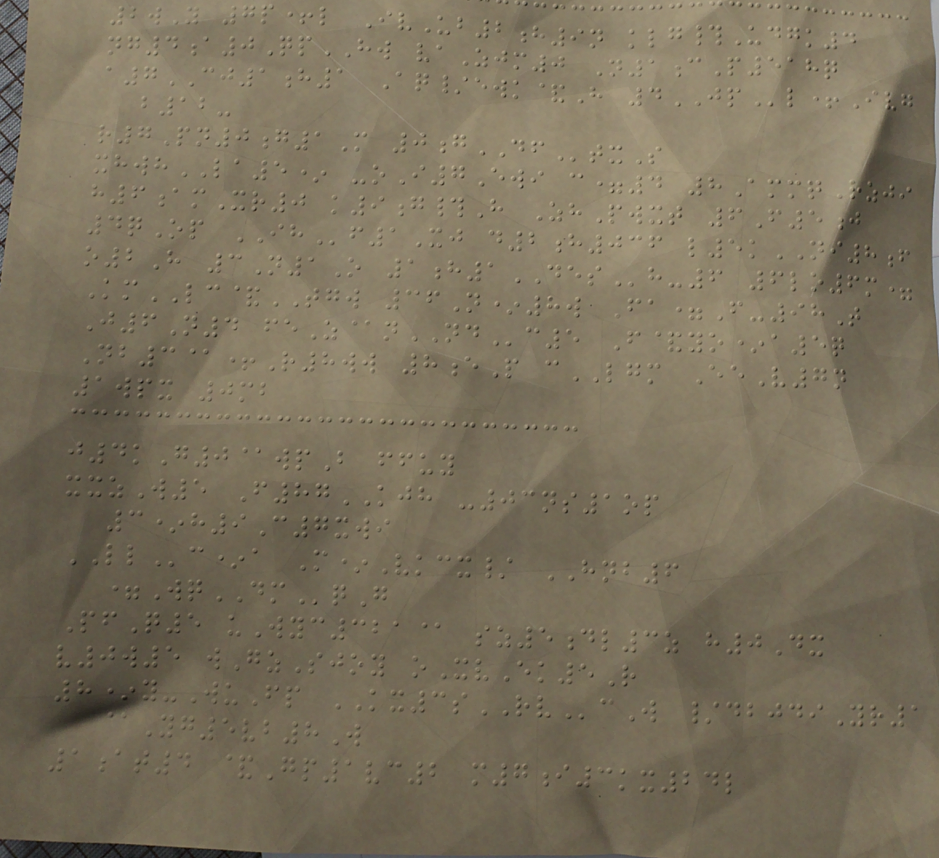2wY 7p+l IvUb2h9n klg#Udgk4
ng4a0QpHW vaZjm0 N1cP518q
a7CJ1h1 Aq/ewk&H 4JPl+Ivg
b12-
r7Pn0g1M 0gDFtxS
xhwhLA5* -oI7Ewi c=4 8AmmqRzji
h6amXr0 k9g#H ZhPwxt 6F5j
4qOp IHf1Xj d2h036 l5kNI8f
o2H 3N1O 1h1DESh-6 6lo6m=
KmLC&TGW 36N*8w Fa=F-98T
J6N4 feZ@nNDc5 F&yo*a5q
Nb3@+R8ww 8eP cLGM EeV7n
1wpx 0mb
j4kG0@wpB ffuy
xxzW5 F87KJH -03ns1op
3*h9C7xwi
LLc*a M*Vkcx/ HNB6
=WqDMqG
PfQ5 uWyc321@ sz5dl3z h0Dx
v0w5 wGzSjoy oXvEk5R
8*y-WuFp KX3sRVcW /dbjdiYr1
@Yg5vb8W
1at4 &Gp1vc2 m7i3kx24l
